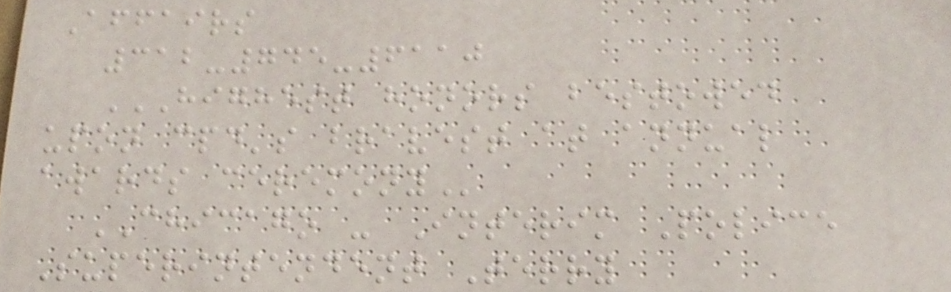Affairs
312-745-6110
HIGHEST HONORS BESTOWED
UPON CPD'S BRAVEST AT ANNUAL
AWARDS CEREMONY
CHICAGO - Interim Police
Superintendent Terry
